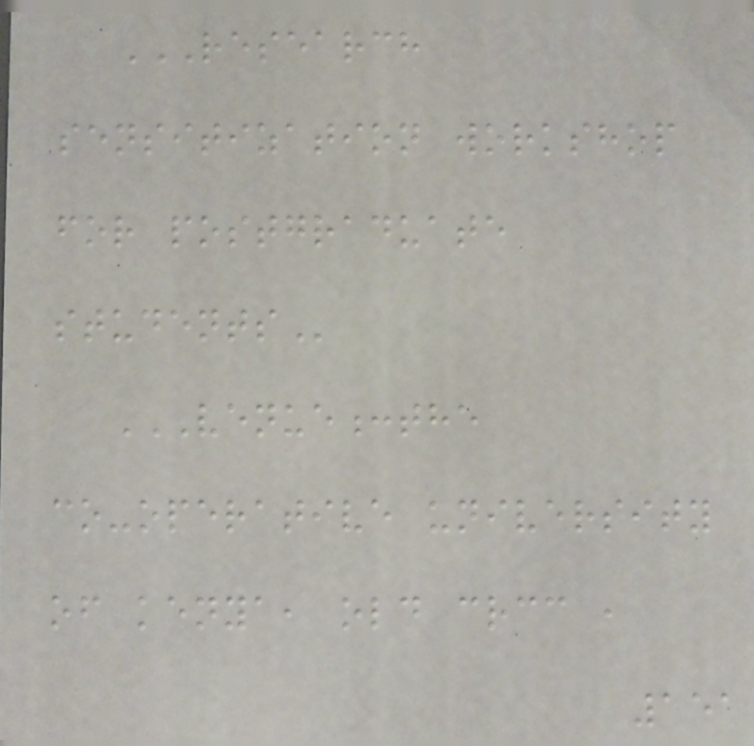RESEARCH
SENSITIZATION WORKSHOP
FOR POSTGRADUATE
STUDENTS
VENUE:THE
CO-OPERATIVE UNIVERSITY
OF KENYA, OLD CRCC ,
151
